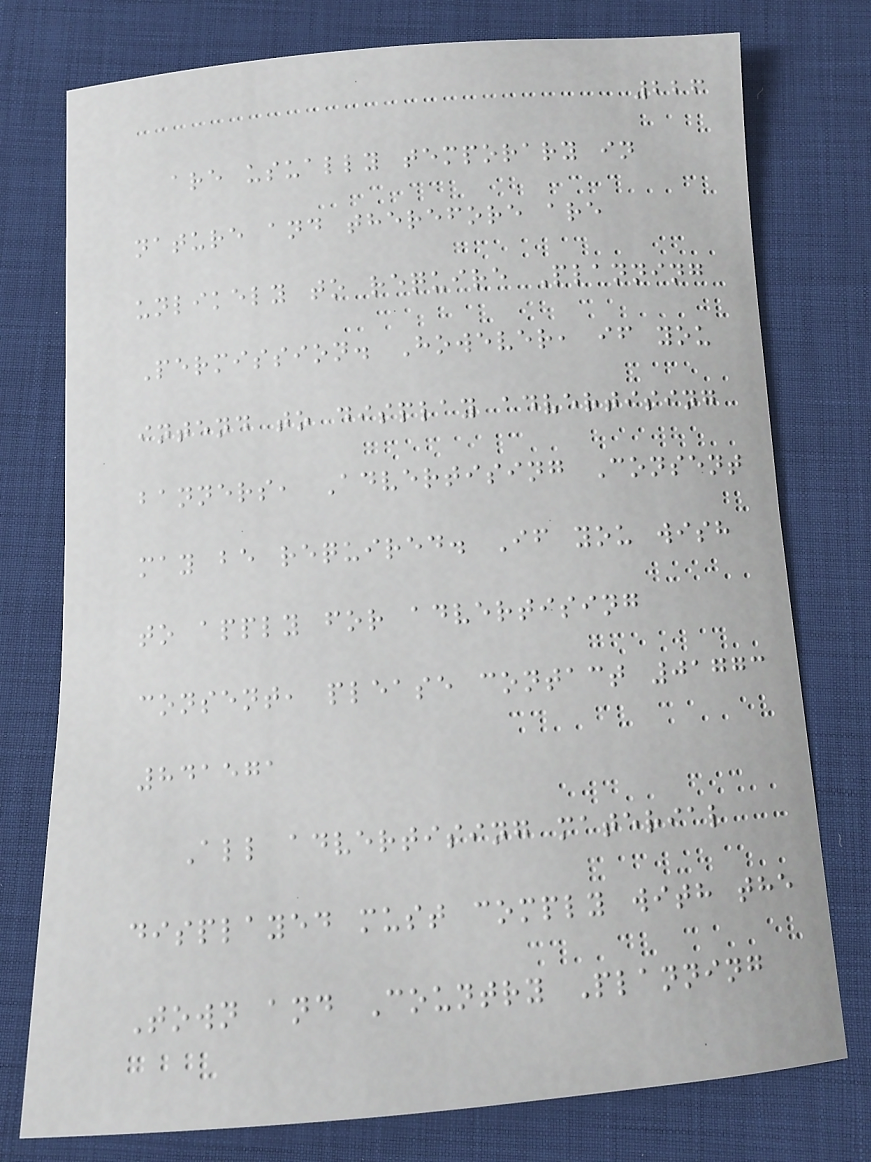226
are usually temporary in
nature and therefore are
unlikely to require Planning
Permission. However, if you
intend to display advertising
banners, Advertising Consent
may be required. If you wish
to apply for advertising
consent, please contact 01773
841571
All advertising material
displayed must comply with the
Town and Country Planning
